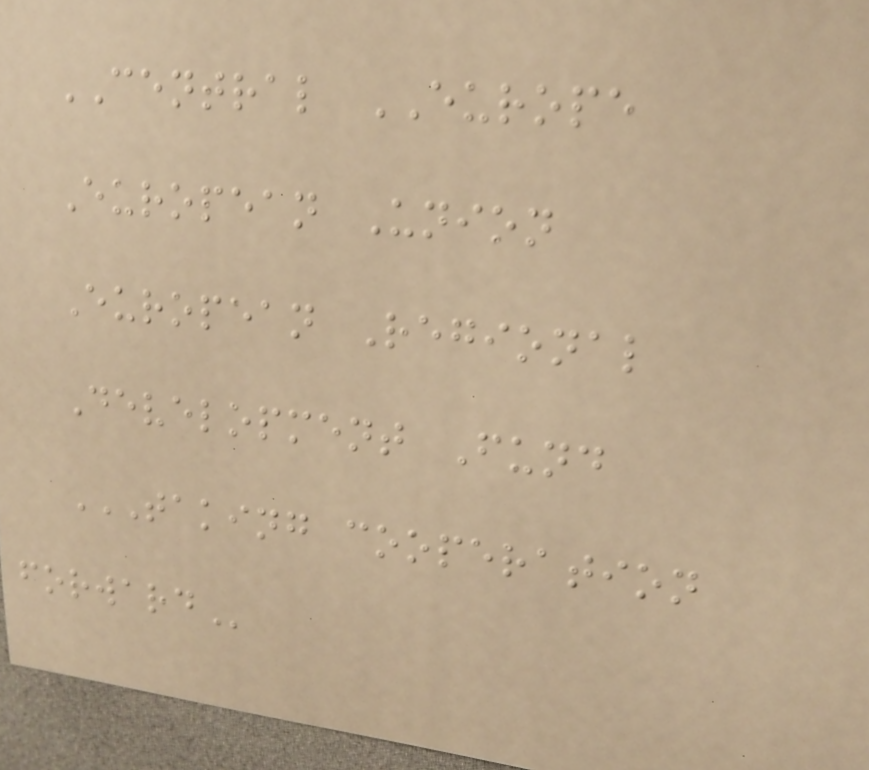CENTRAL EUROPE
European Union
European Regional
Development Fund
TAKING COOPERATION
FORWARD
